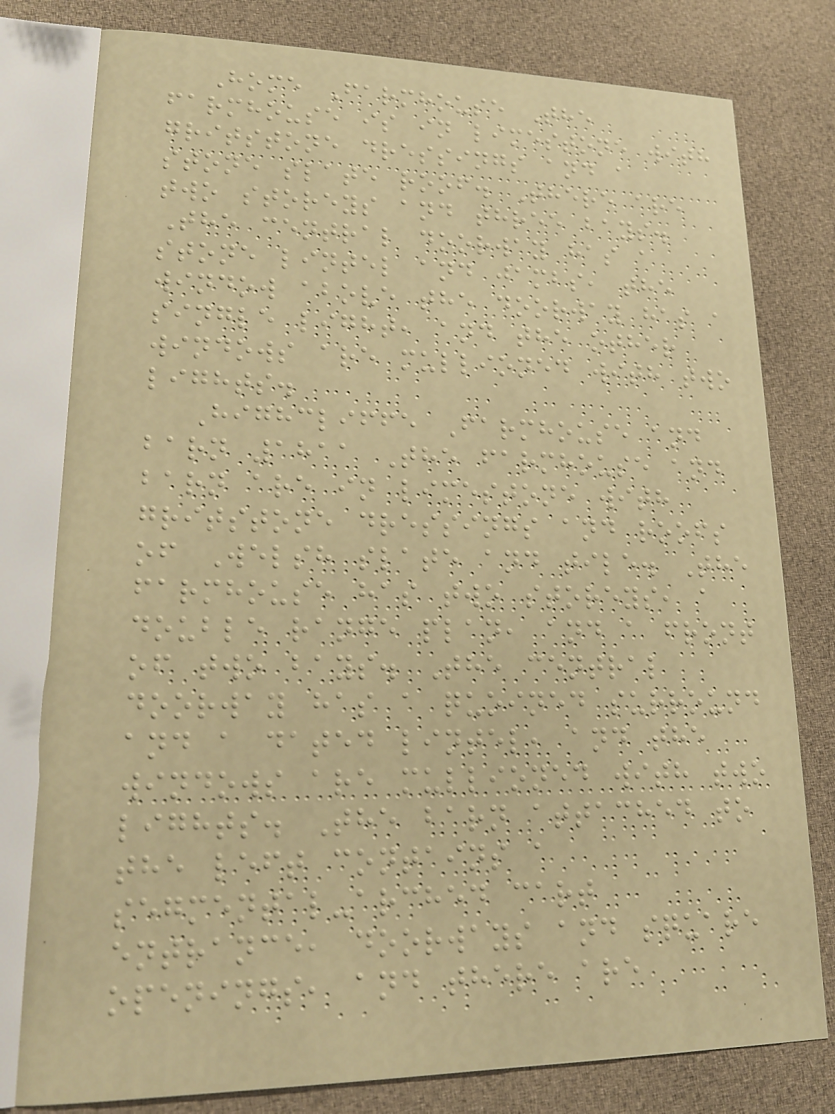Home Farmhouse The
farmhouse is in limestone with
gritstone dressings and a
stone slate roof. There are
two storeys and three bays.
The central doorway has a
stone lintel and jambs, the
window above the doorway has a
single light, and the other
windows are mullioned with two
lights.
Highcliffe Farmhouse and
barn 1811 The farmhouse and
barn are in limestone with
gritstone dressings and roofs
of Welsh slate and tile. The
farmhouse has two storeys, a
double range plan, and a front
of two bays. The central
doorway has a quoined surround
and a dated lintel, and the
windows are mullioned with two
lights. The barn attached to
the left contains a
segmental-arched cart
entrance, doorways and square
openings, and there are
